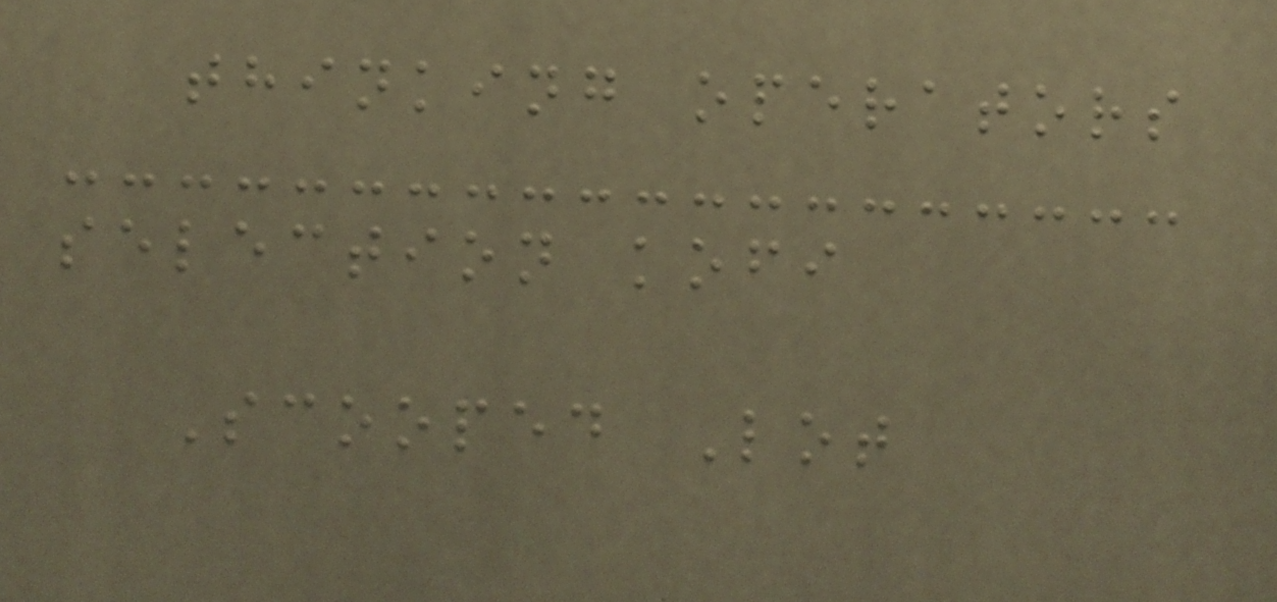thinking operators
selection kofi
Scooped Lot
